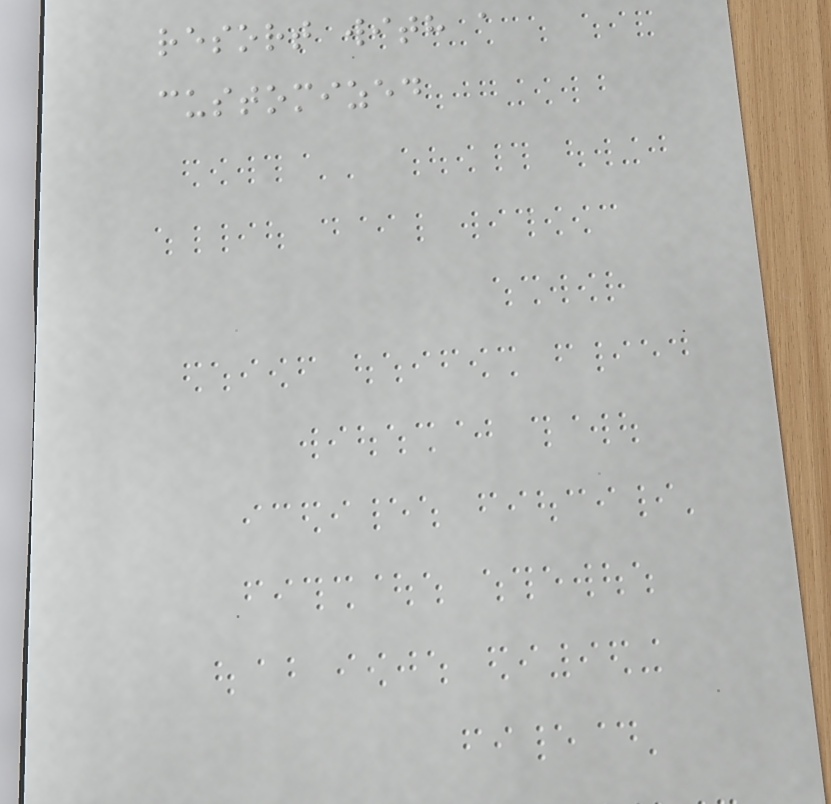resort with a
customized
